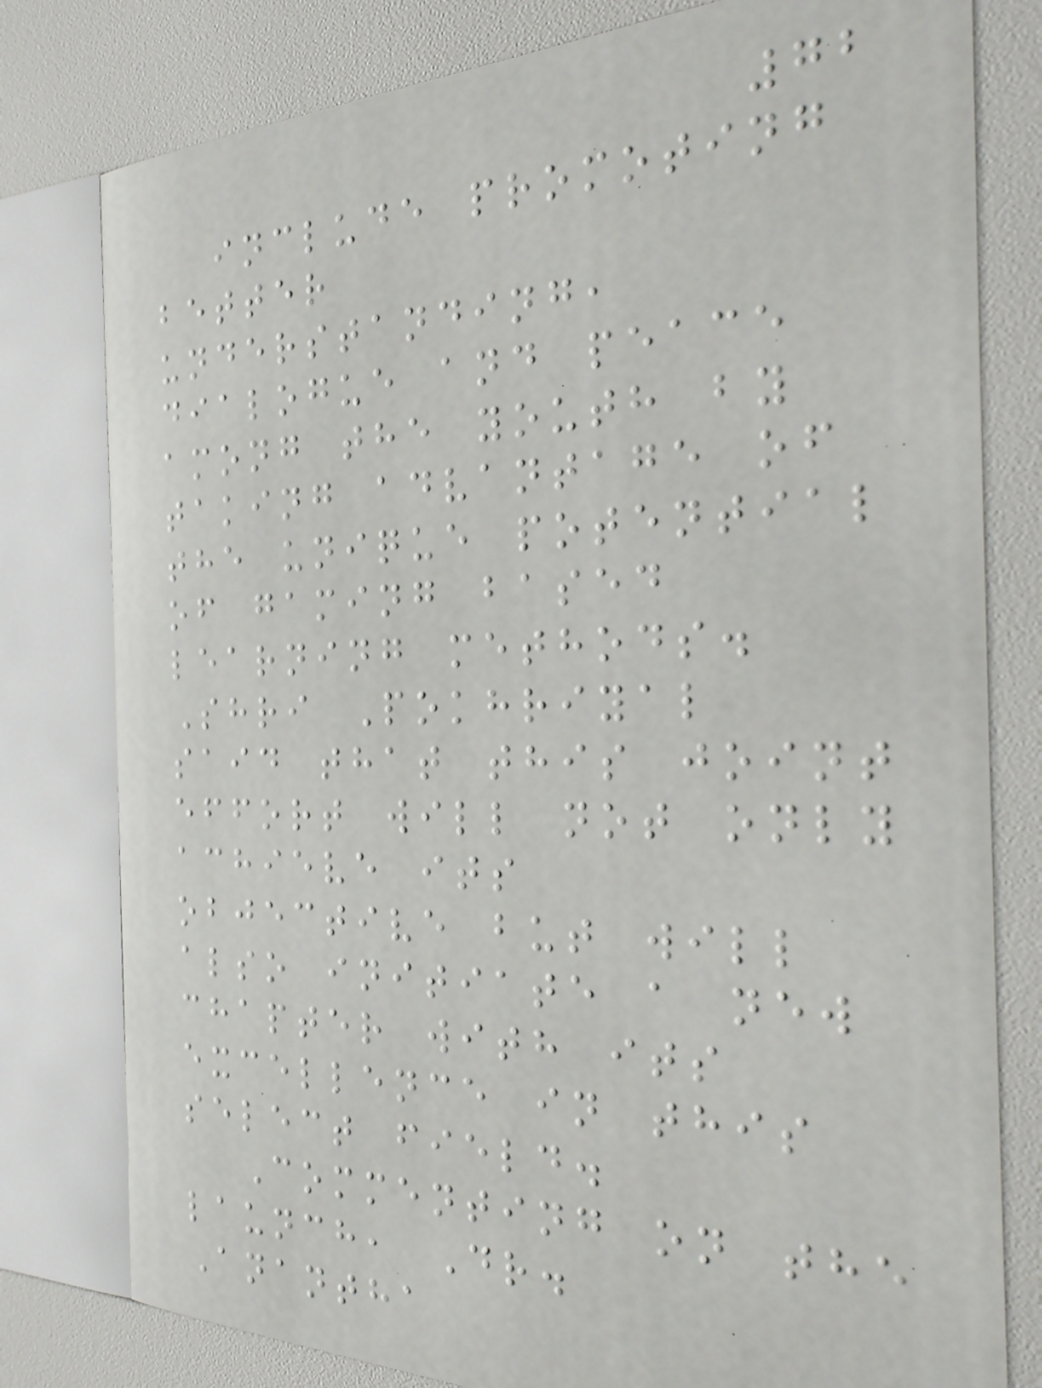72
include promoting
better
understanding,
dialogue and peace
among the youth by
taking advantage of
the unique potential
of gaming based
learning methods.
Shri Pokhriyal
said that this joint
effort will not only
achieve its
objective but will
also initiate a new
chapter with its
excellence in this
select field.
Commenting on the
launch, Dr.
Anantha
